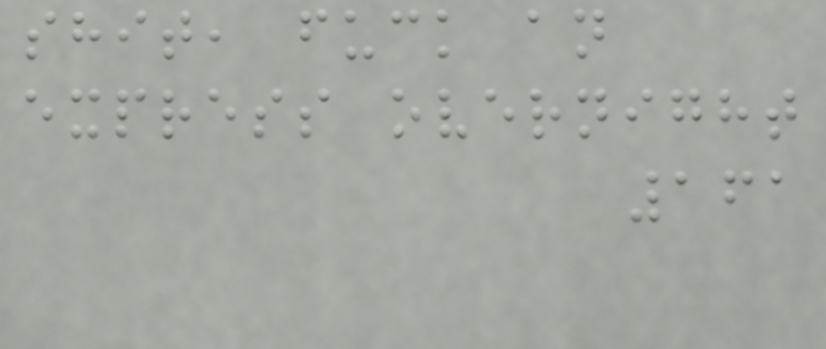shit, fuck an
express overnight
161
